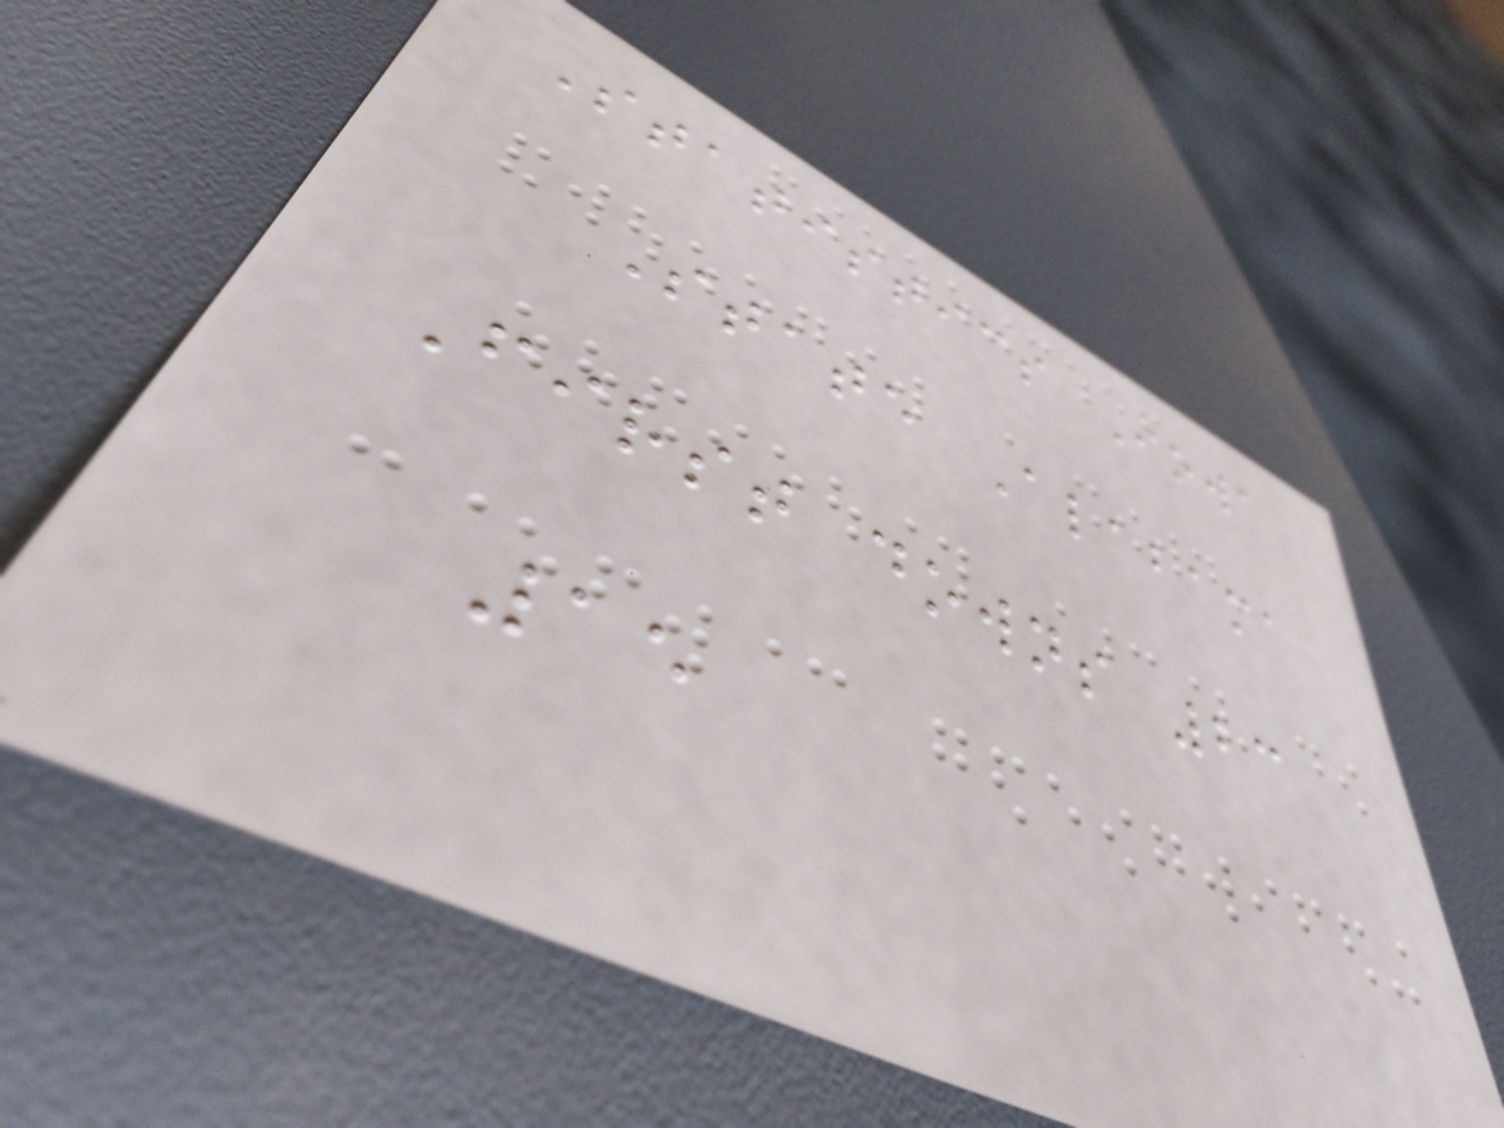Statistics Iowa
State Alabama
First downs 23
15
